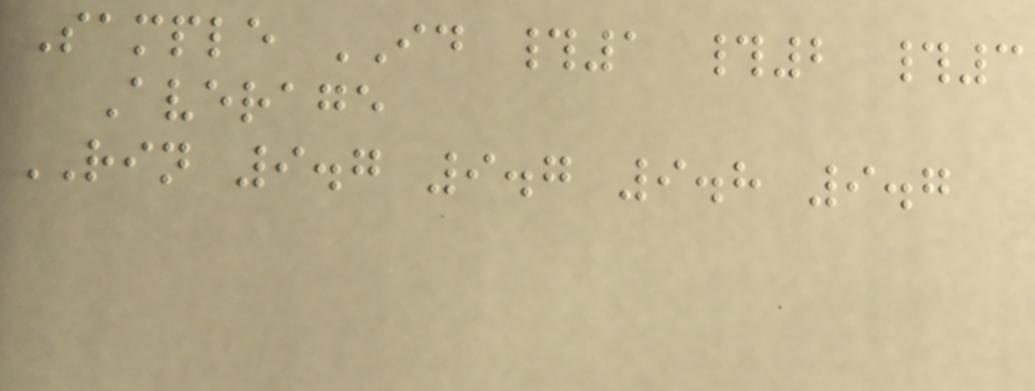Sample ID #1 #2 #3
Average
RIN 9.7 9.7 9.8 9.7
